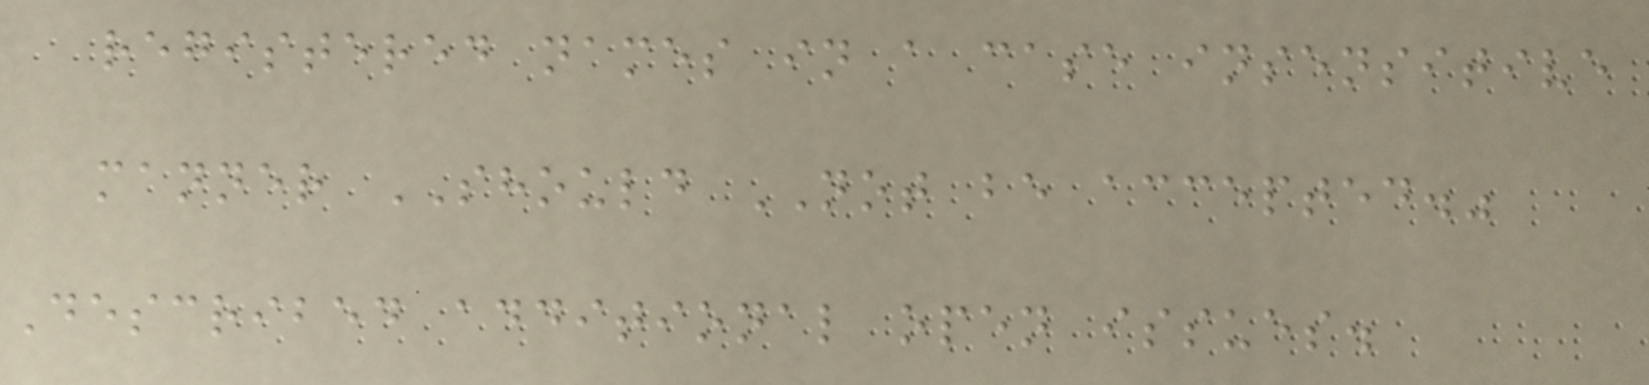registered names in a case insensitive
manner SHOULD NOT be accepted."
Described additional open issues.
